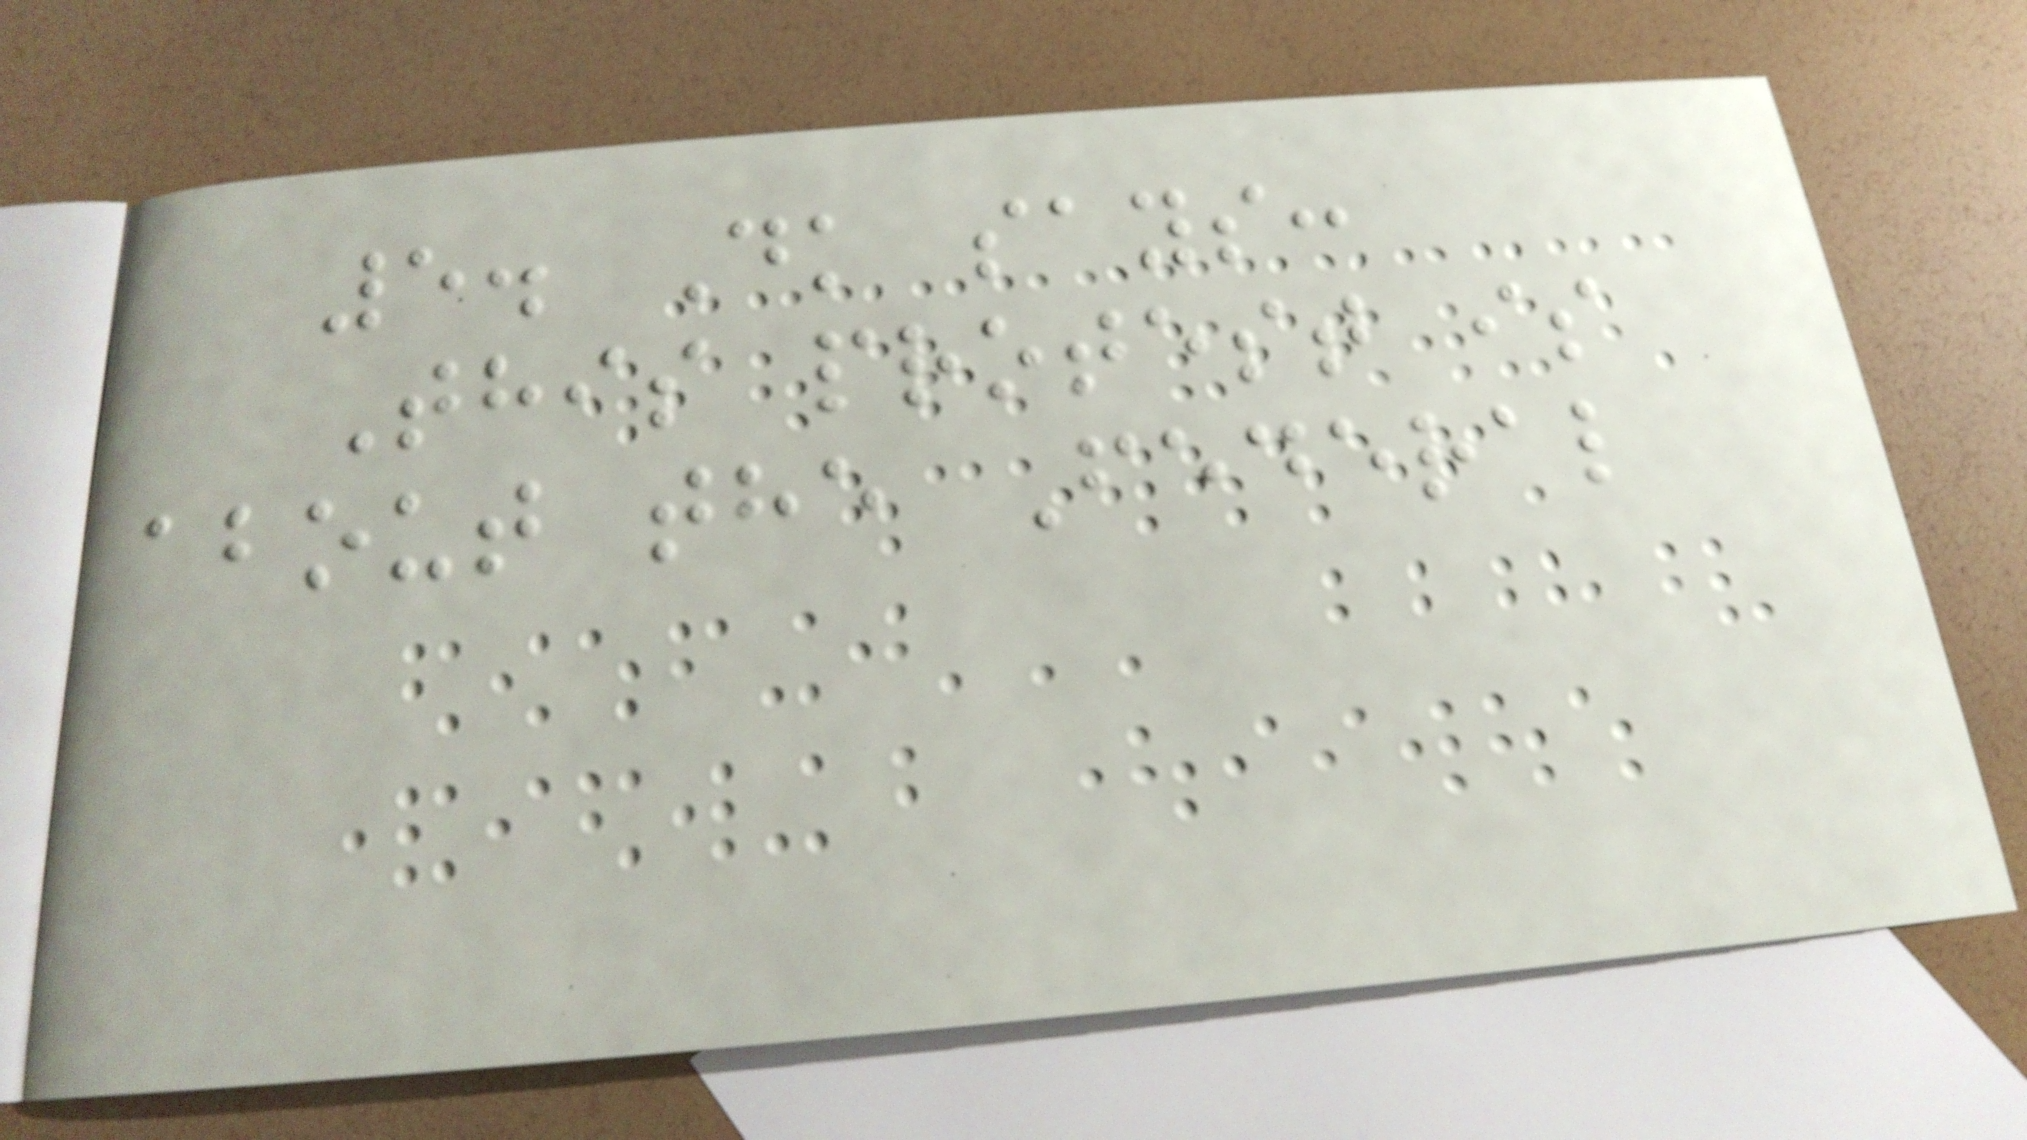5. Dk says:
This protest is
about the Federal
